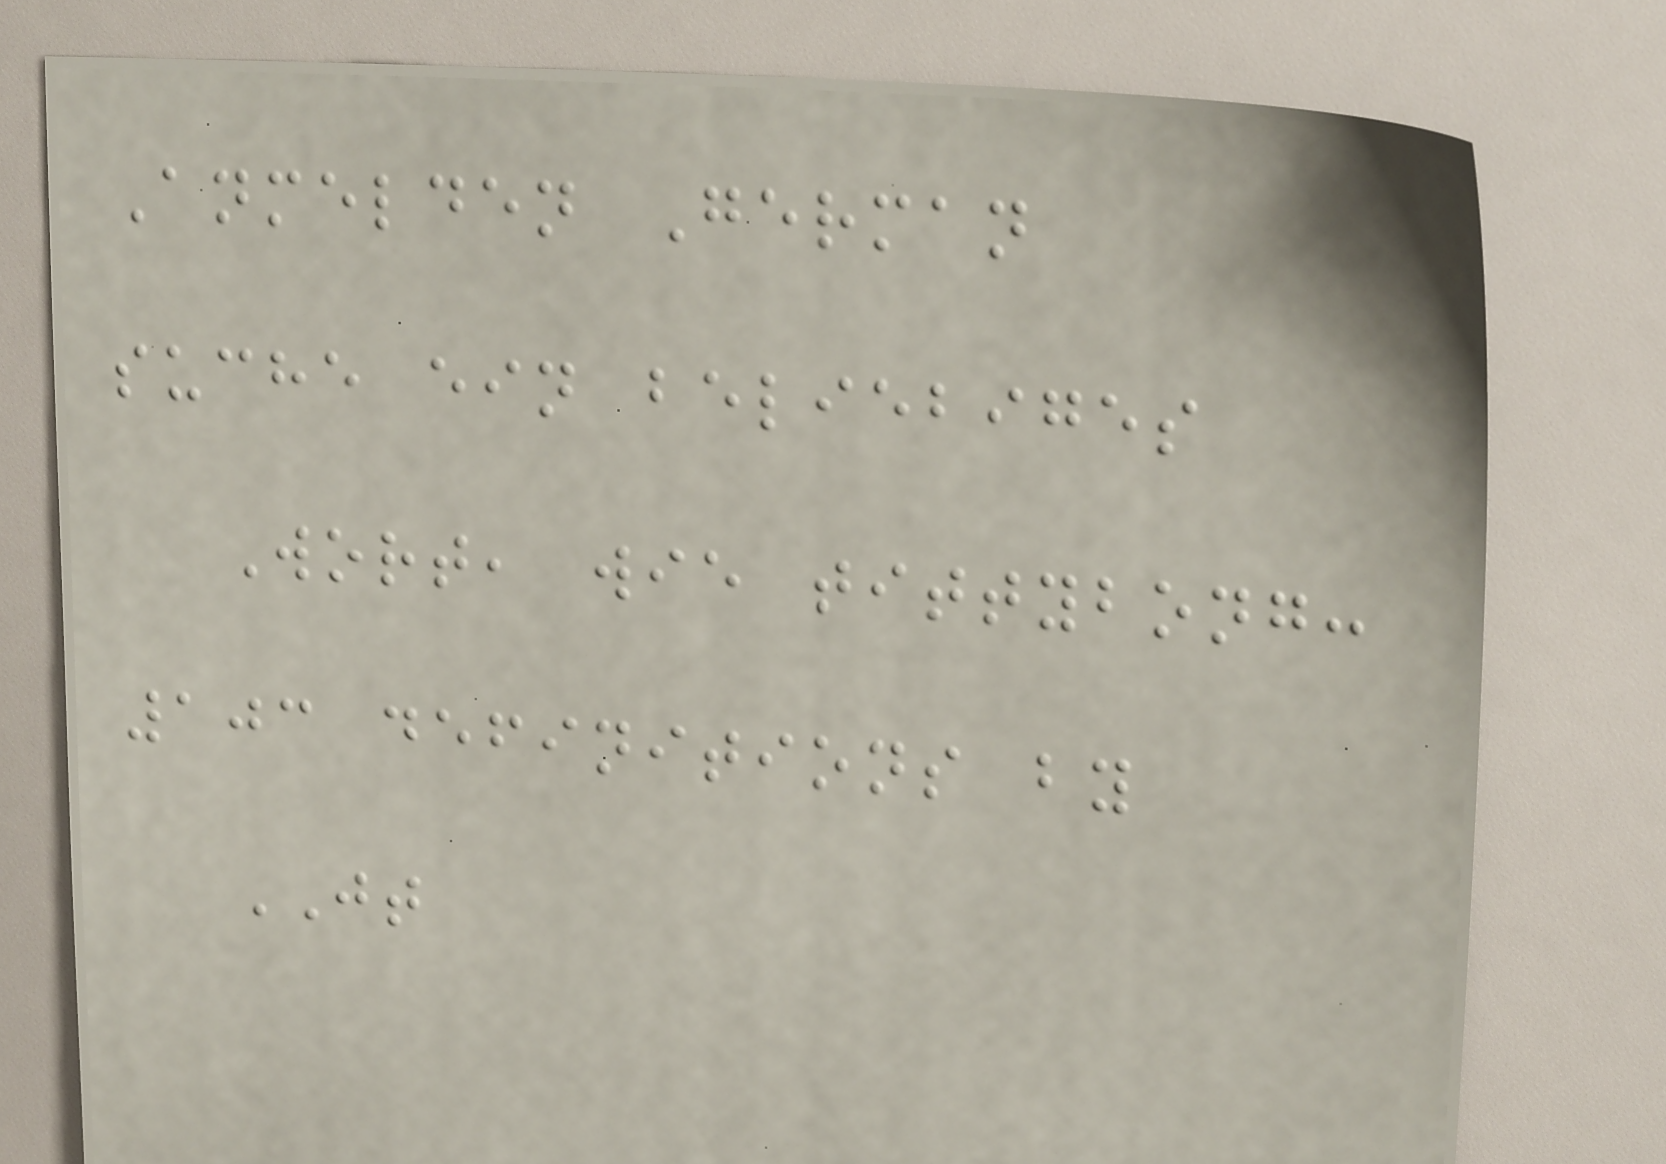Anmelden German
suche ein beliebiges
Wort, wie tittybong:
103 definitions by
JT
